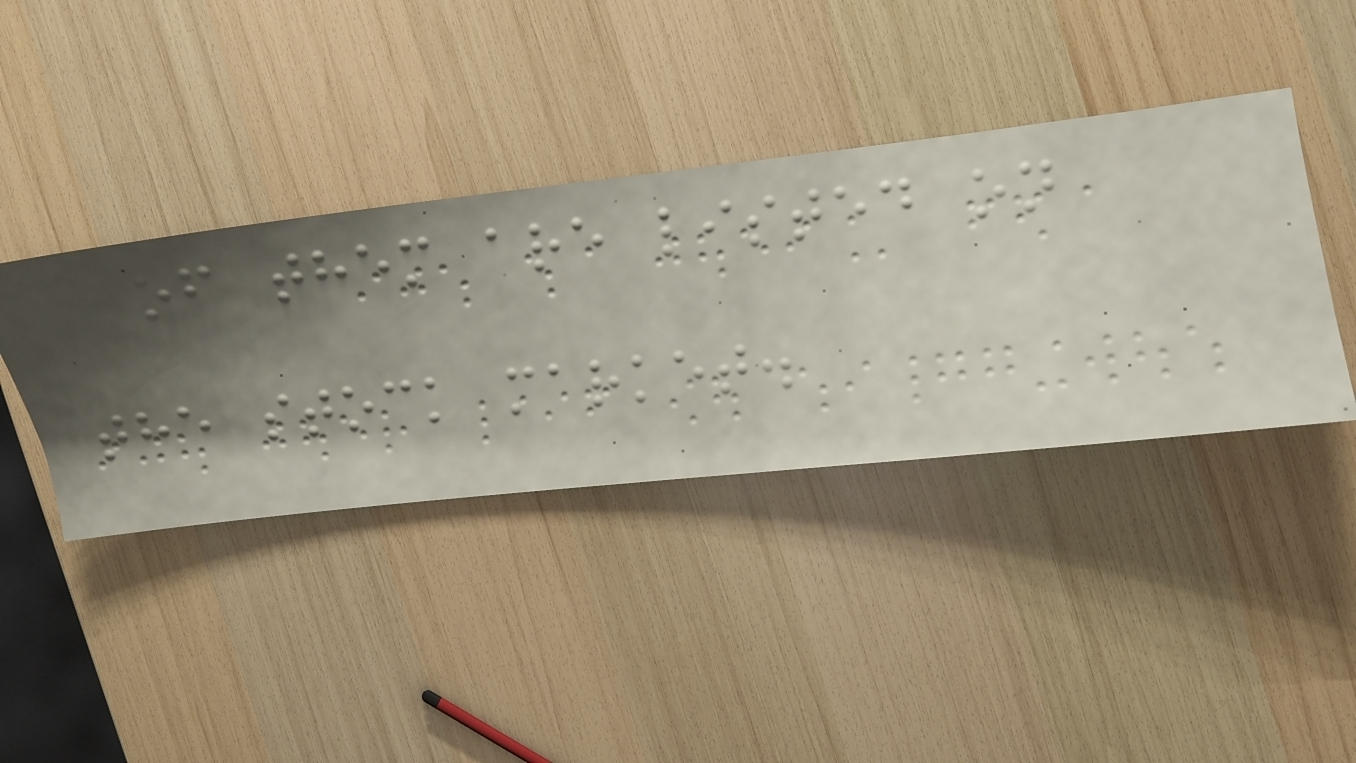of them are listed on
the stock market.
